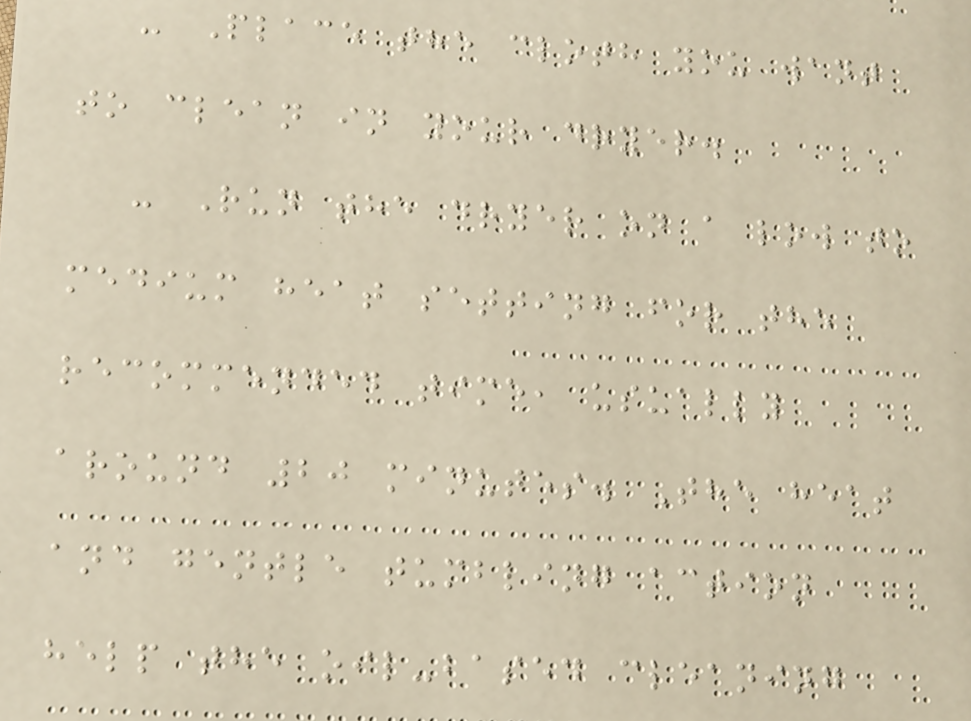- Place the cloth you want
to clean in your dryer.
- Run the dryer on a low to
medium heat setting for the
recommended time, usually
around 20 minutes. The heat
and gentle tumbling action
help the oil-based cleaning
